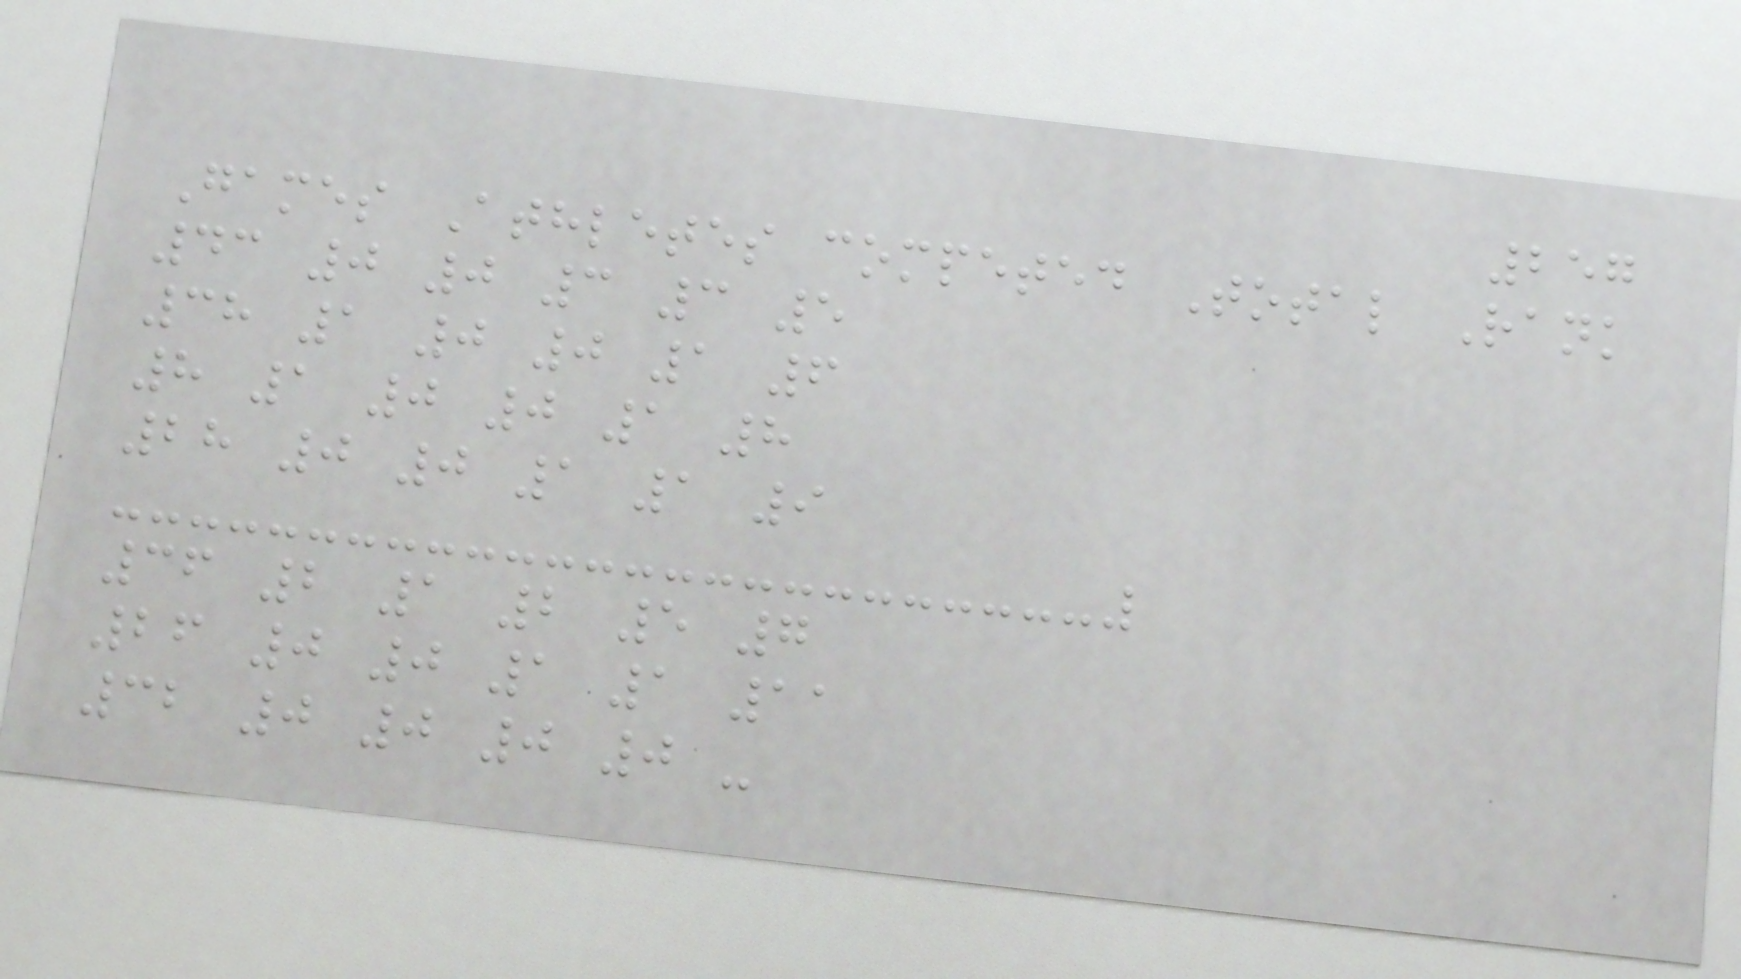257
Games Athletes competed Total Rank
43 0 0 3 3 5
38 1 0 0 1 6
8 1 0 0 1 8
28 0 0 1 1 9
36 2 1 2 5 7
26 0 0 1 1 11
32 0 0 0 0 -
